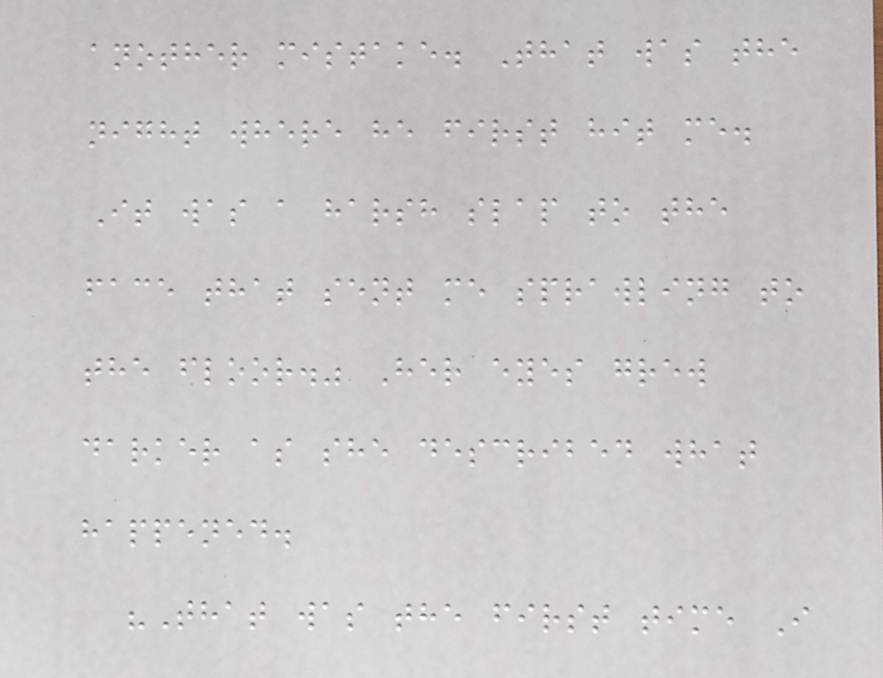another mistake. That was the
night where he first hit me.
It was a harsh slap to the
face that sent me sprawling to
the floor." Her eyes grew
darker as she described what
happened.
"That was the first time I
